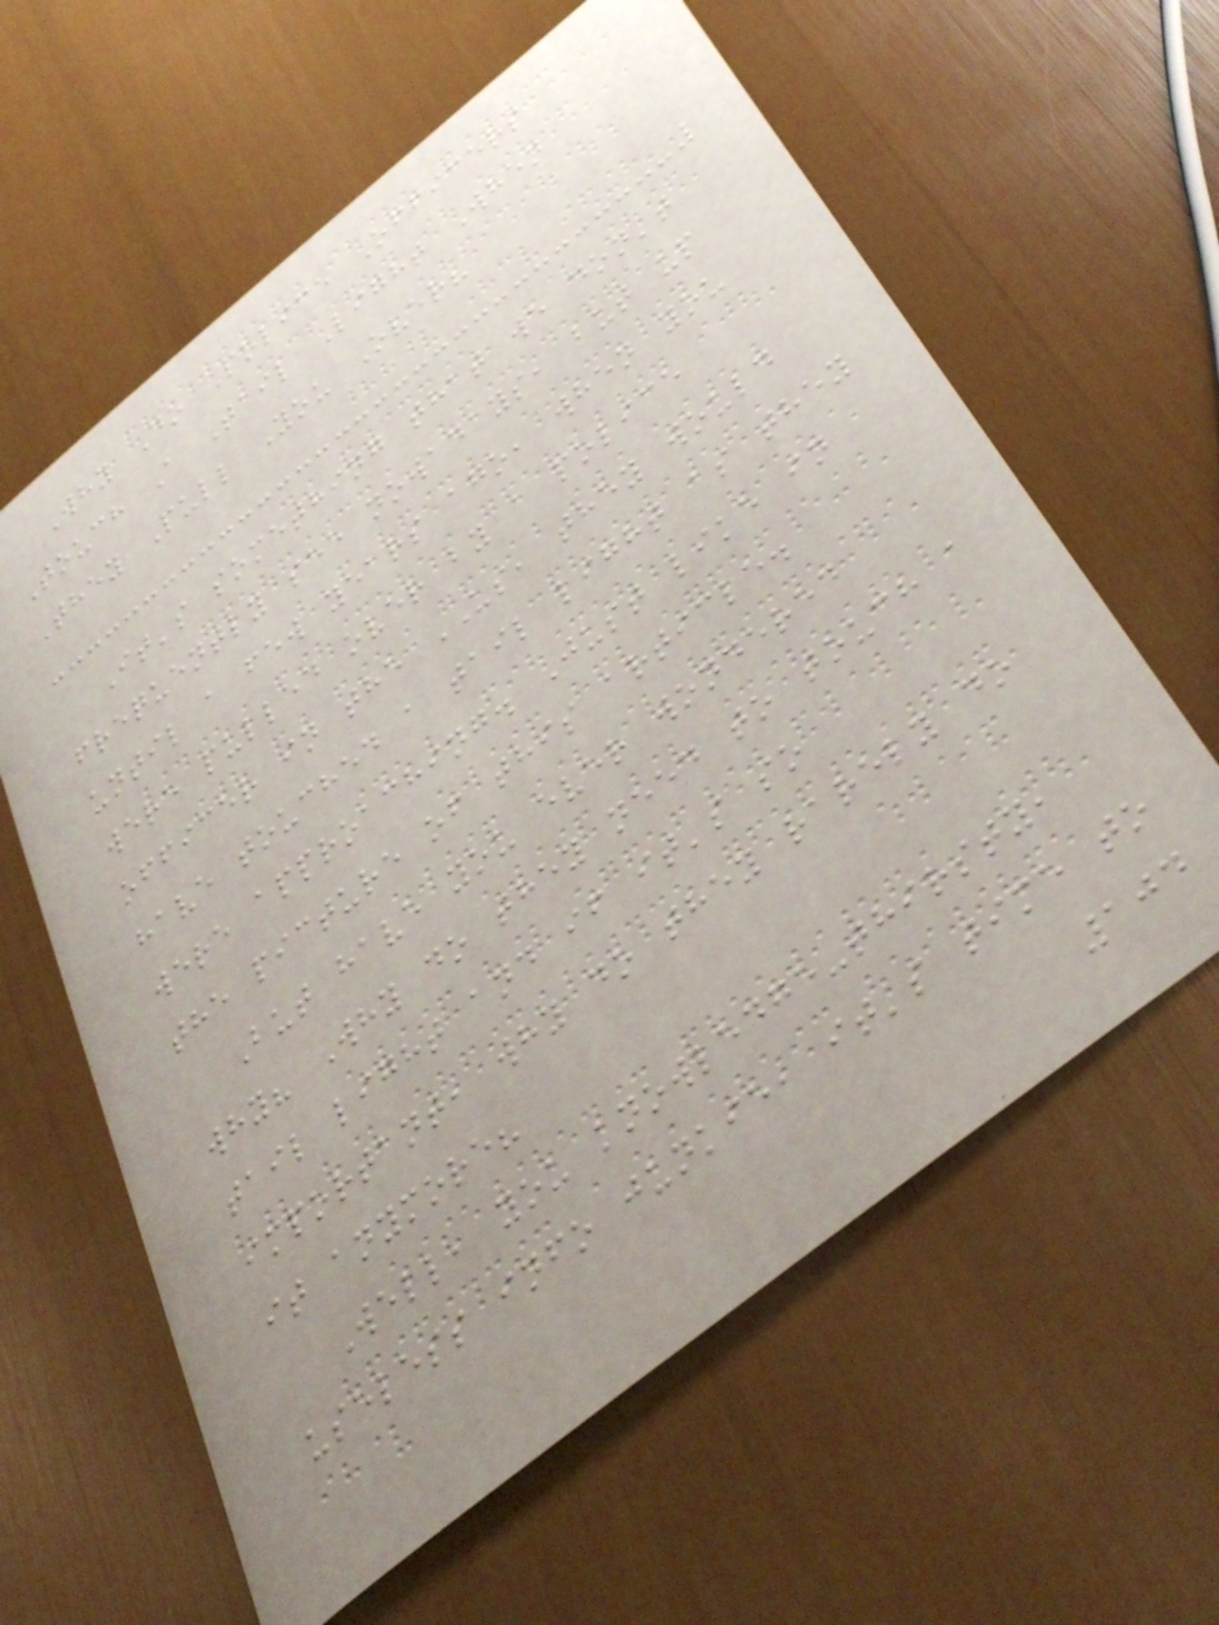Why Do Police Officers
Touch A Tail Light When
They Pull You Over?
It's something that we don't
frequently see nowadays, but up
until a few years ago, when you
were pulled over by a police
officer in the US, they would
have touched a tail light as they
were approaching. Just like in
the picture of this article.
But have you ever wondered
why? Why do they need to touch a
tail light and if it's so
important, why do they rarely do
it anymore?
Well, you knowledge-thirsty,
useless info junkie, it's time to
104
